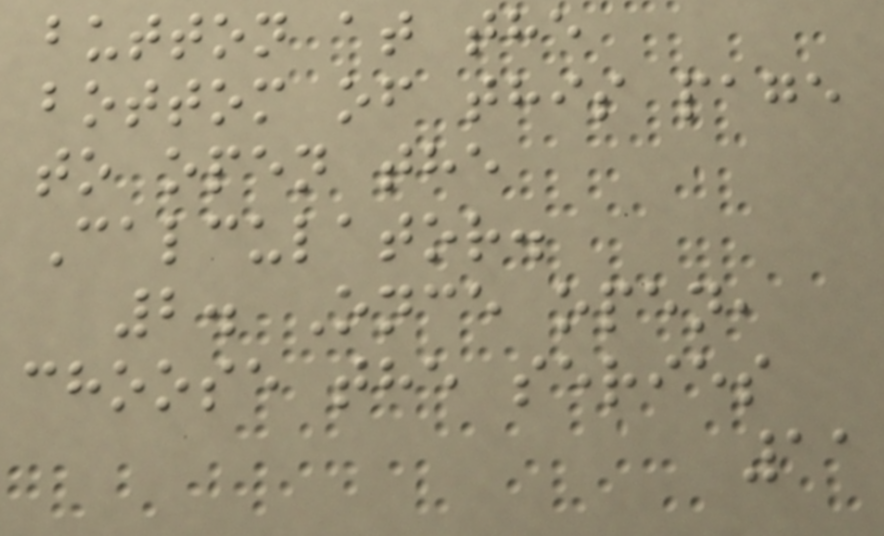button at the
bottom of this page
to open the
Calculator.
2. Once open,
choose the series
11
